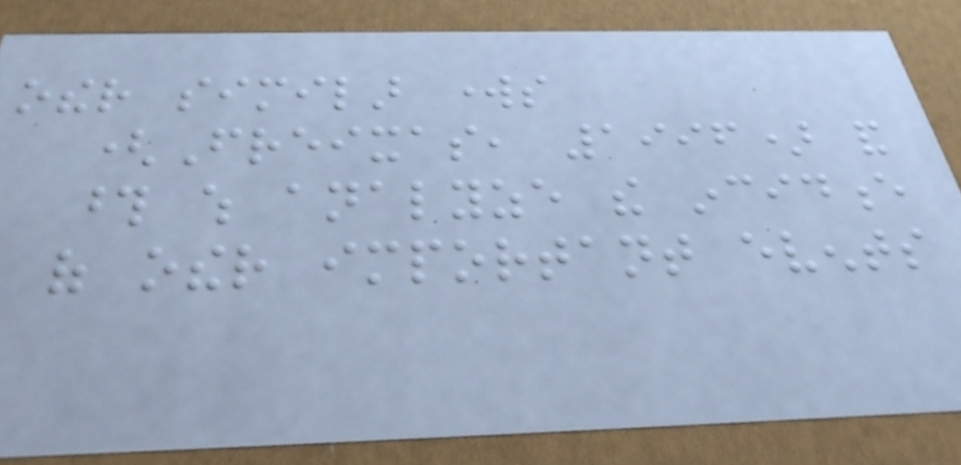other similar works
(Freixas, 1996) and
those which analyze the incidence
of other important events
